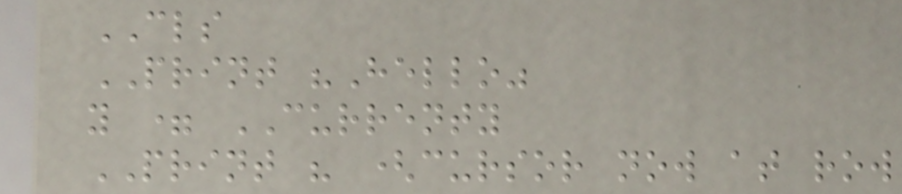CLS
PRINT "Hello"
y = CURRENTY
PRINT " (cursor now at row
